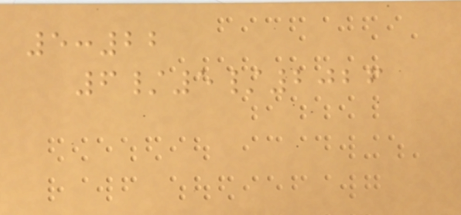5:22
6/5/2026
